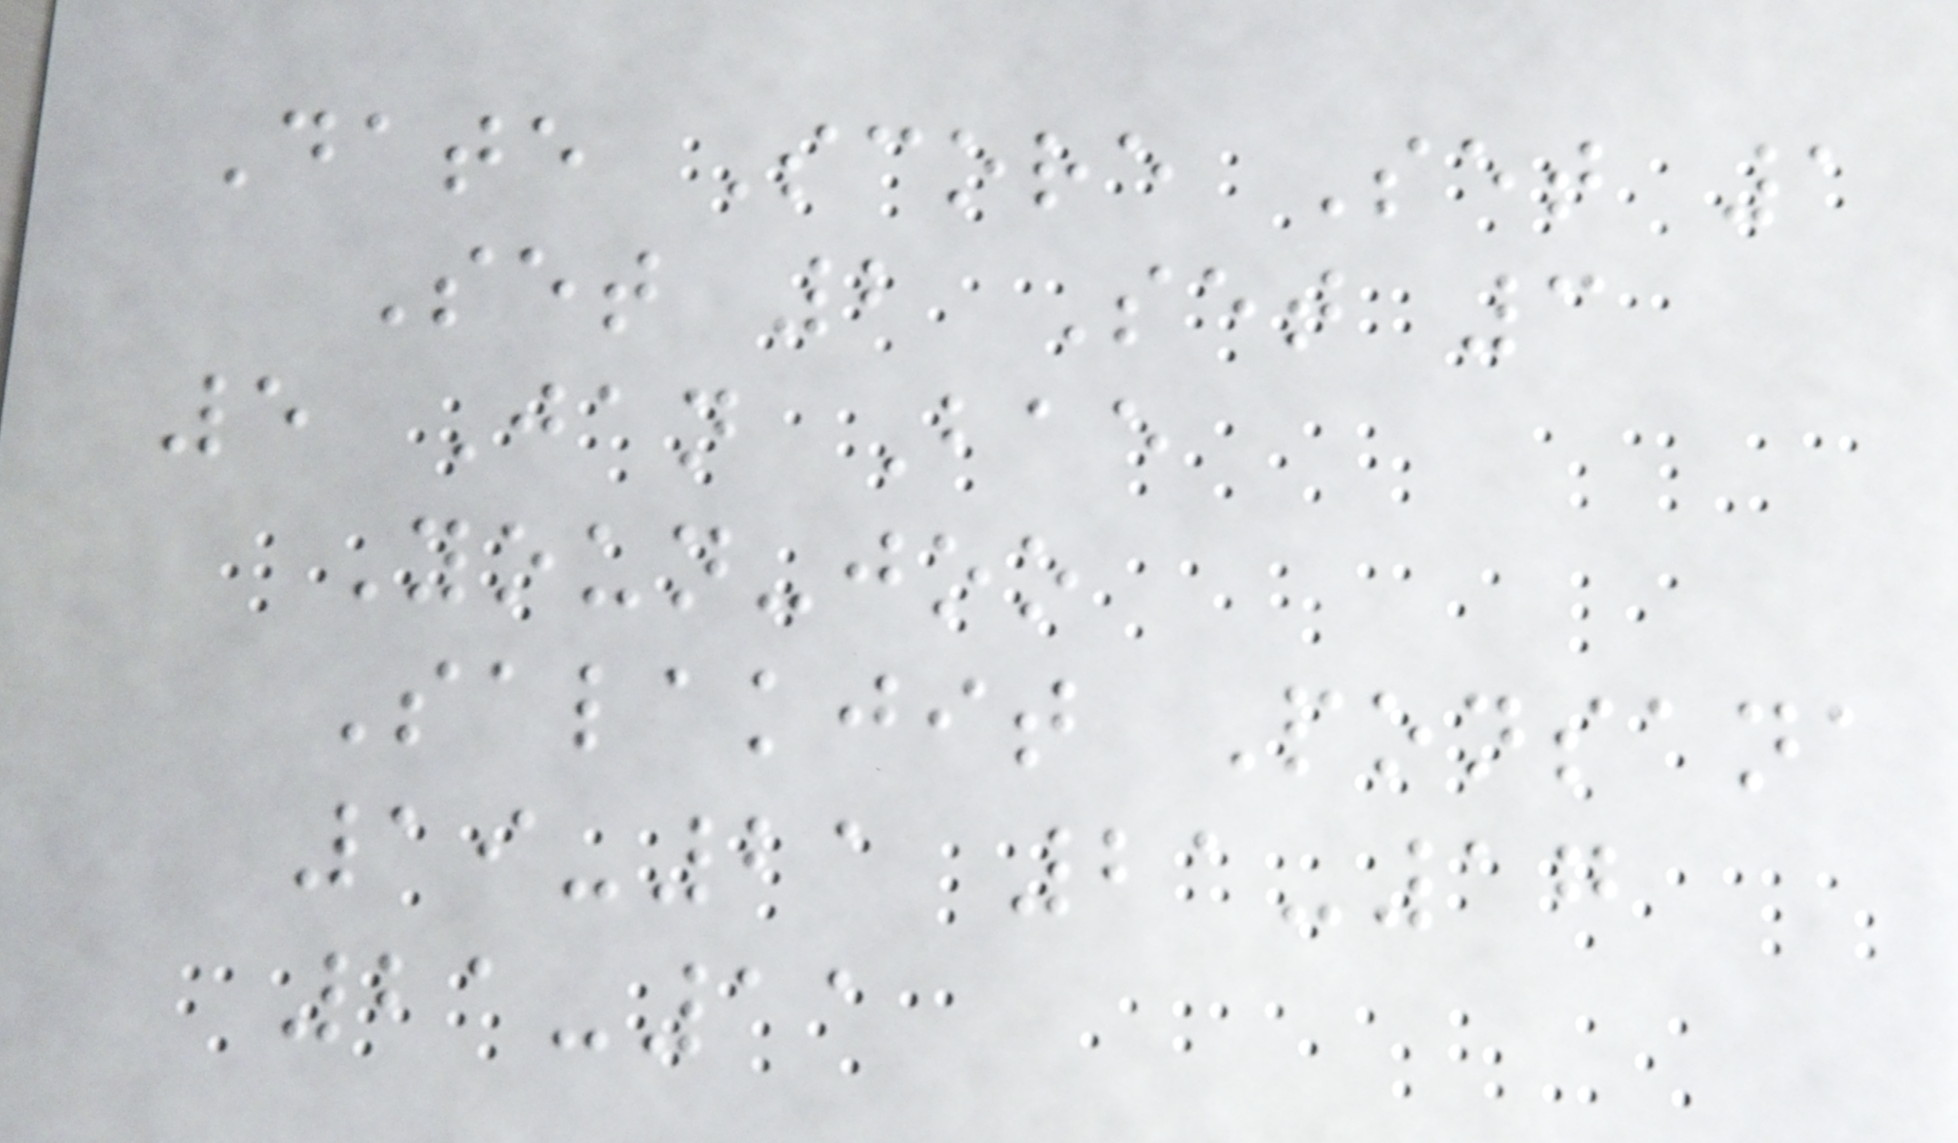Date Score Set 1
Set 2 Set 3
5 Jan Bae
Youn-joo
Salakjit Ponsana
19-21 21-17
21-11
